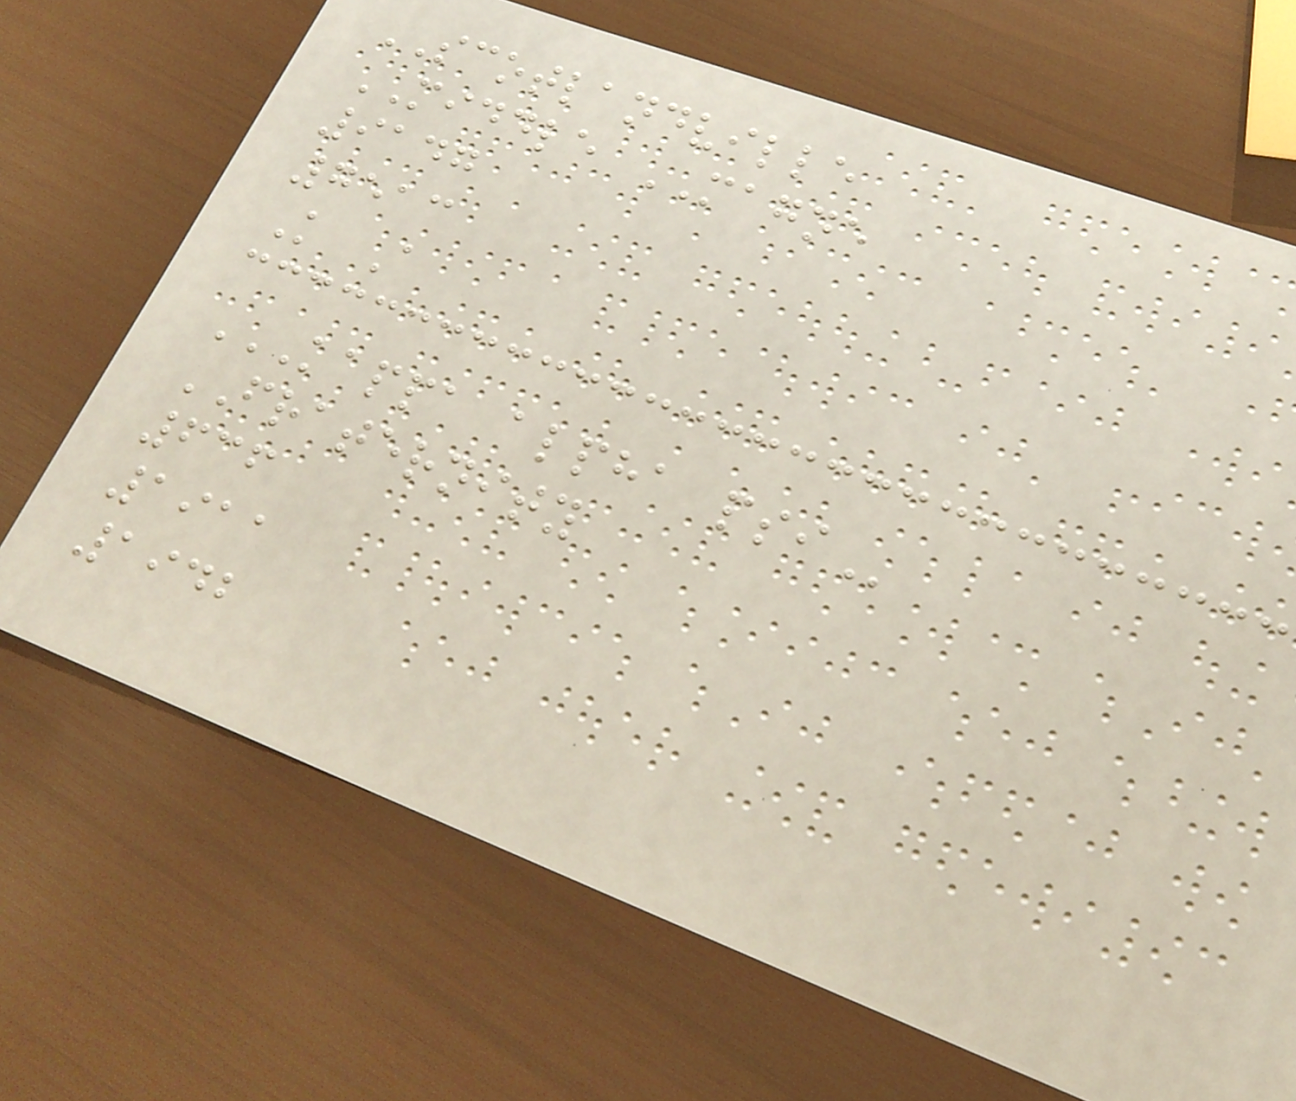SCOTLANDVILLE
MIDDLE MAGNE
9147
7513
K A
KAPPA ALPHA PSI
FRATERNITY
636
1911
1942
